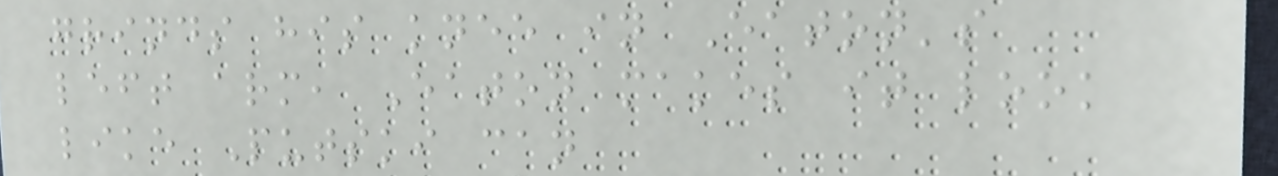grinds his knee in Eaton's
left arm, Eaton makes it look
like Putski can
